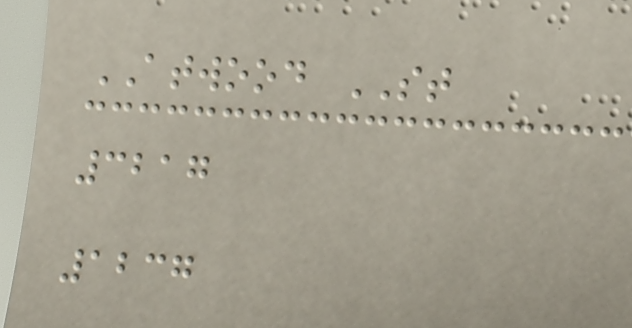ATWOOD ST
3217
1237
